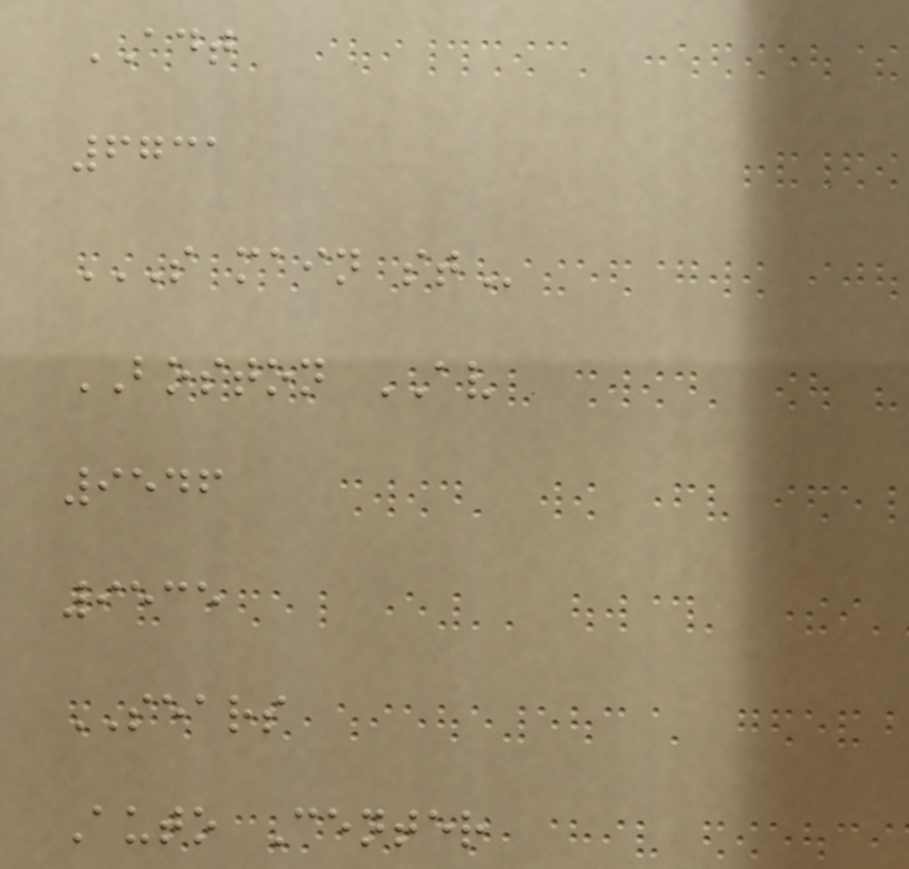ADT
6731
S MAIN ST
BOSTON AV
9546
9535
SEARS
Auto Center
